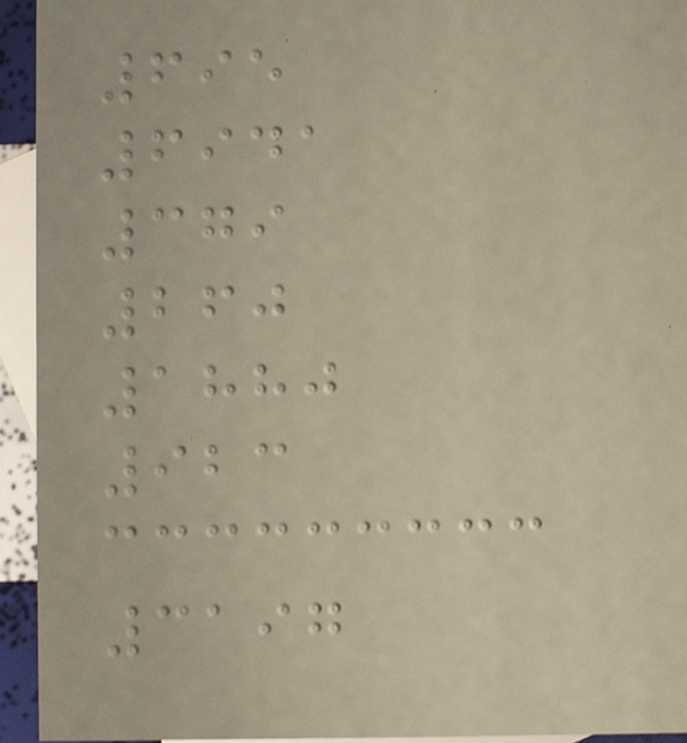695
6941
379
260
1880
923
3197
